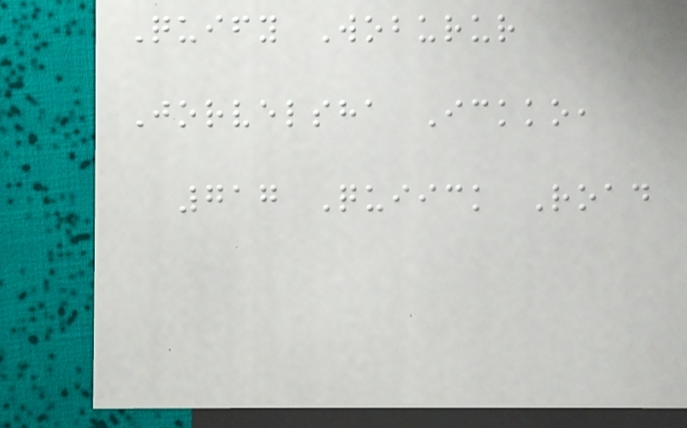Quify Woburur
Jorvelsha Ickko,
717 Quiick Road
